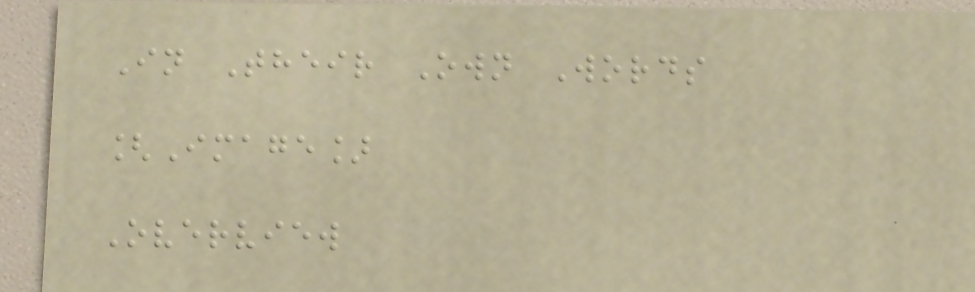In Their Own Words
[Image]
Overview
